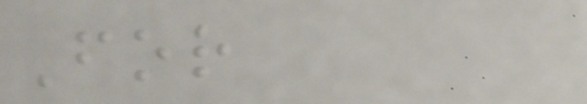For
